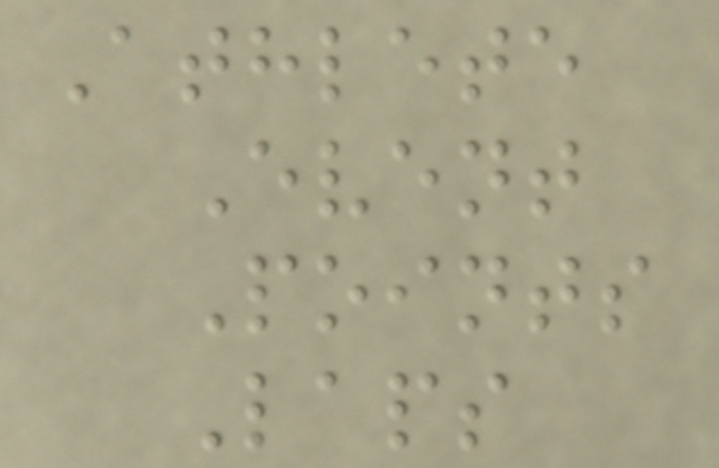Athlete
Event
Points
Laps
